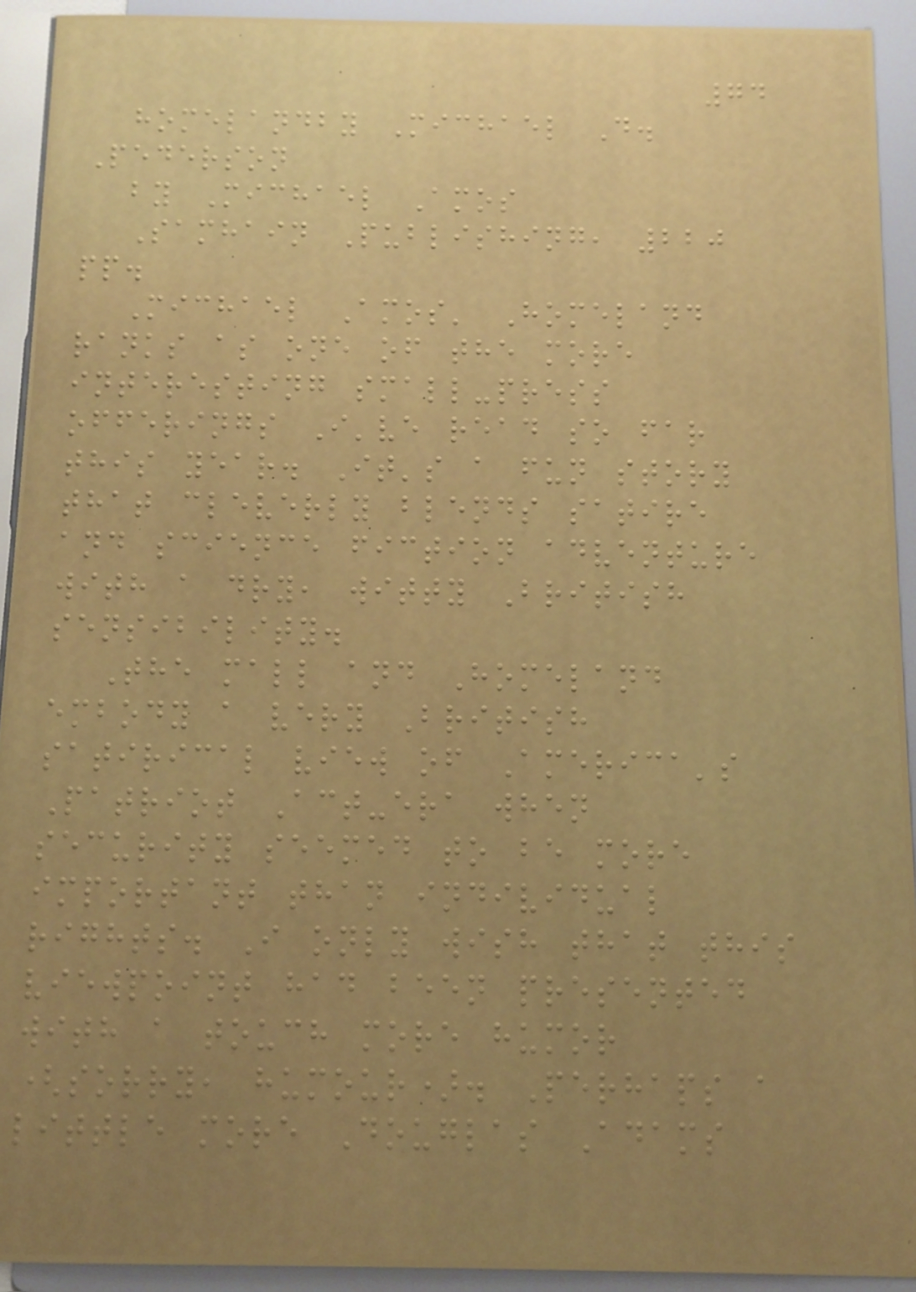74
homelandby Michael D.
Pederson
by Michael Amos
Samhain Publishing, 220
pp.
Michael Amos' Homeland
ranks as one of the more
interesting small-press
offerings I've read so far
this year. It's a fun story
that cleverly blends satire
and science fiction adventure
with a dry, witty British
sensibility.
The mall and Homeland
embody a very British
satirical view of America's
Patriot Act-era when
security seemed to be more
important than individual
rights. I only wish that this
viewpoint had been presented
with a touch more humor
(sorry, humour). Perhaps a
little more Douglas Adams
